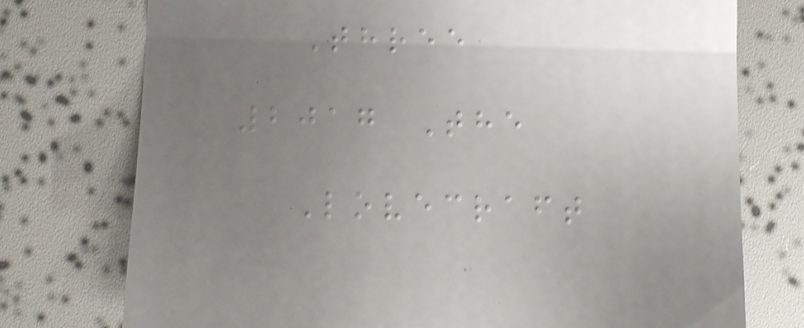Three
2017 The
Lovecraft
